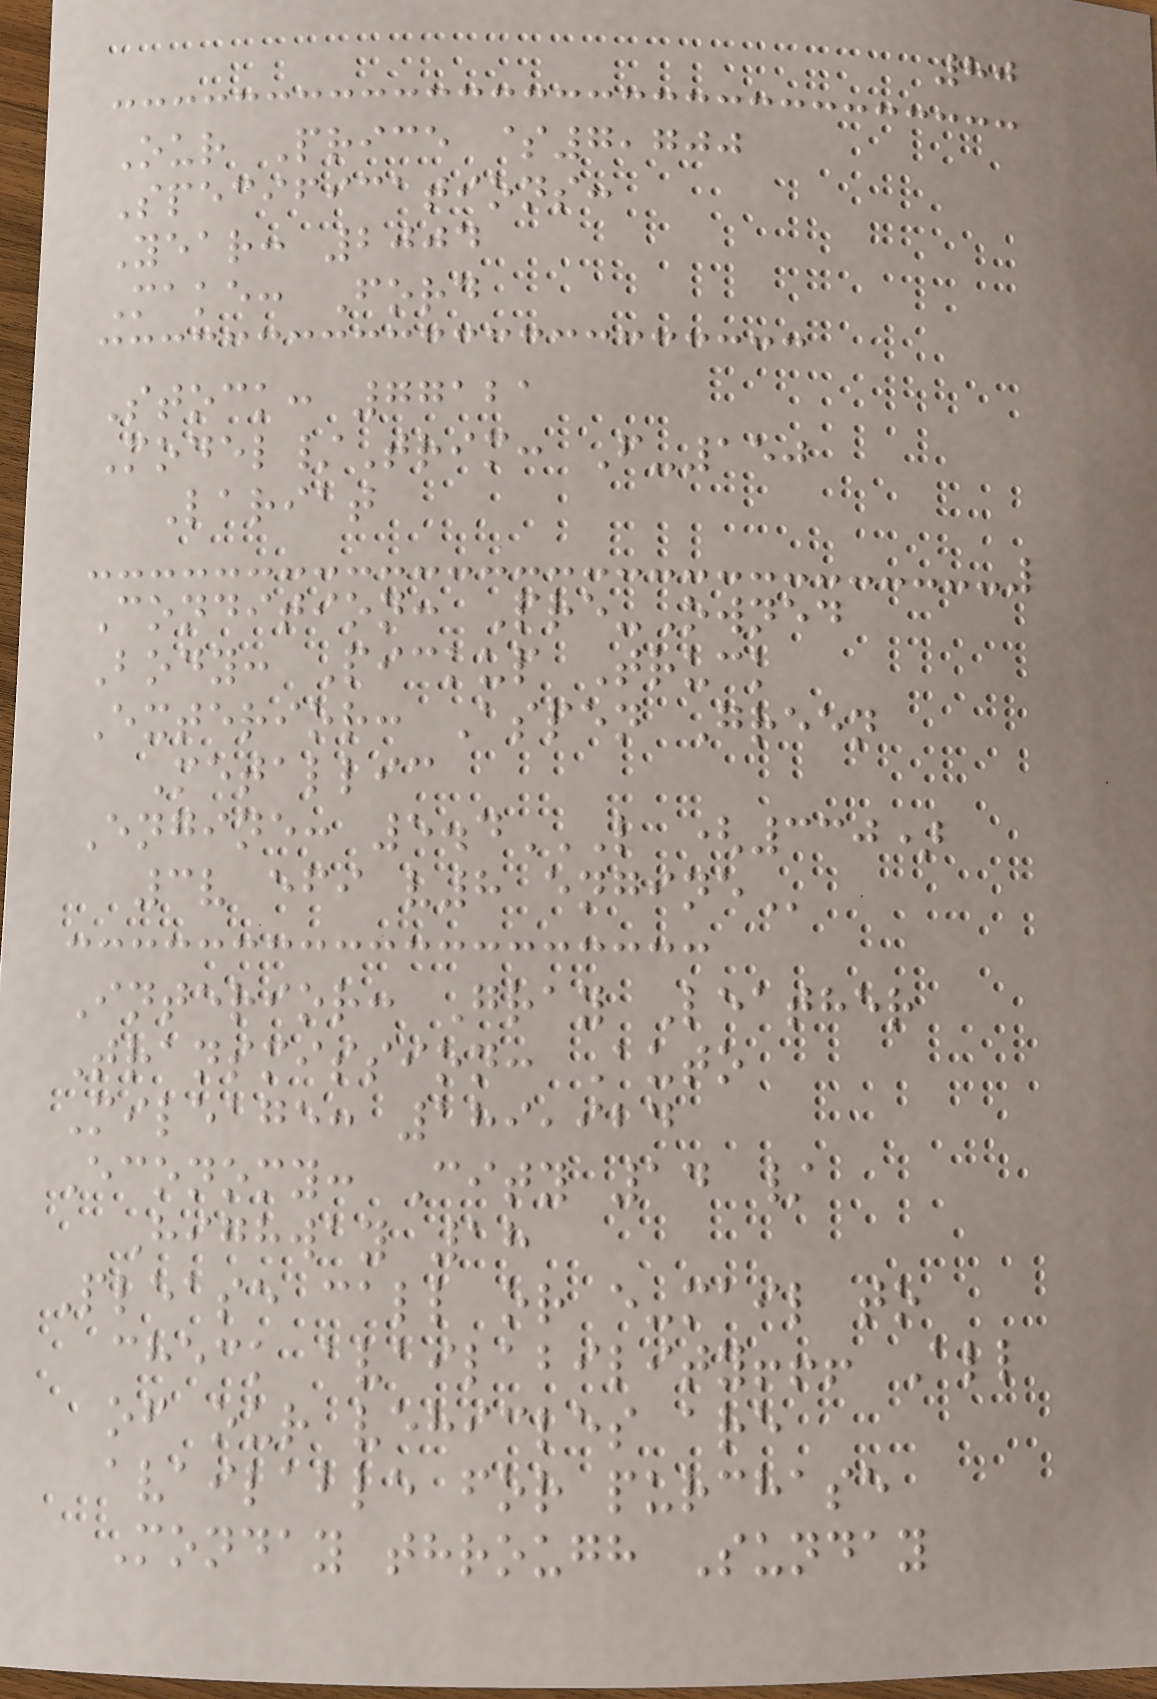80
Our Price $7,700
Specifications:
Year: 2004
Make: Ford
Stock: 77121
Model/Trim: F-150
Lariat
Condition: Pre-Owned
Body: Pickup Truck
Exterior: Aspen Green
Metallic
Engine: 5.4L (330)
3V EFI V8 ENGINE
Interior: Gray Leather
Transmission: Auto
Mileage: 189,924
Economy: City 14 /
Highway 18
Please call or e-mail to
check availability!!! All
of our vehicles are
available for purchase
Monday through Sunday
